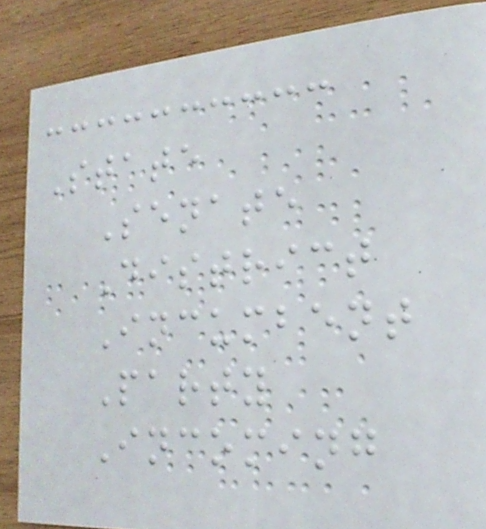State
Senate
District
Incumbent
Party
Incoming
